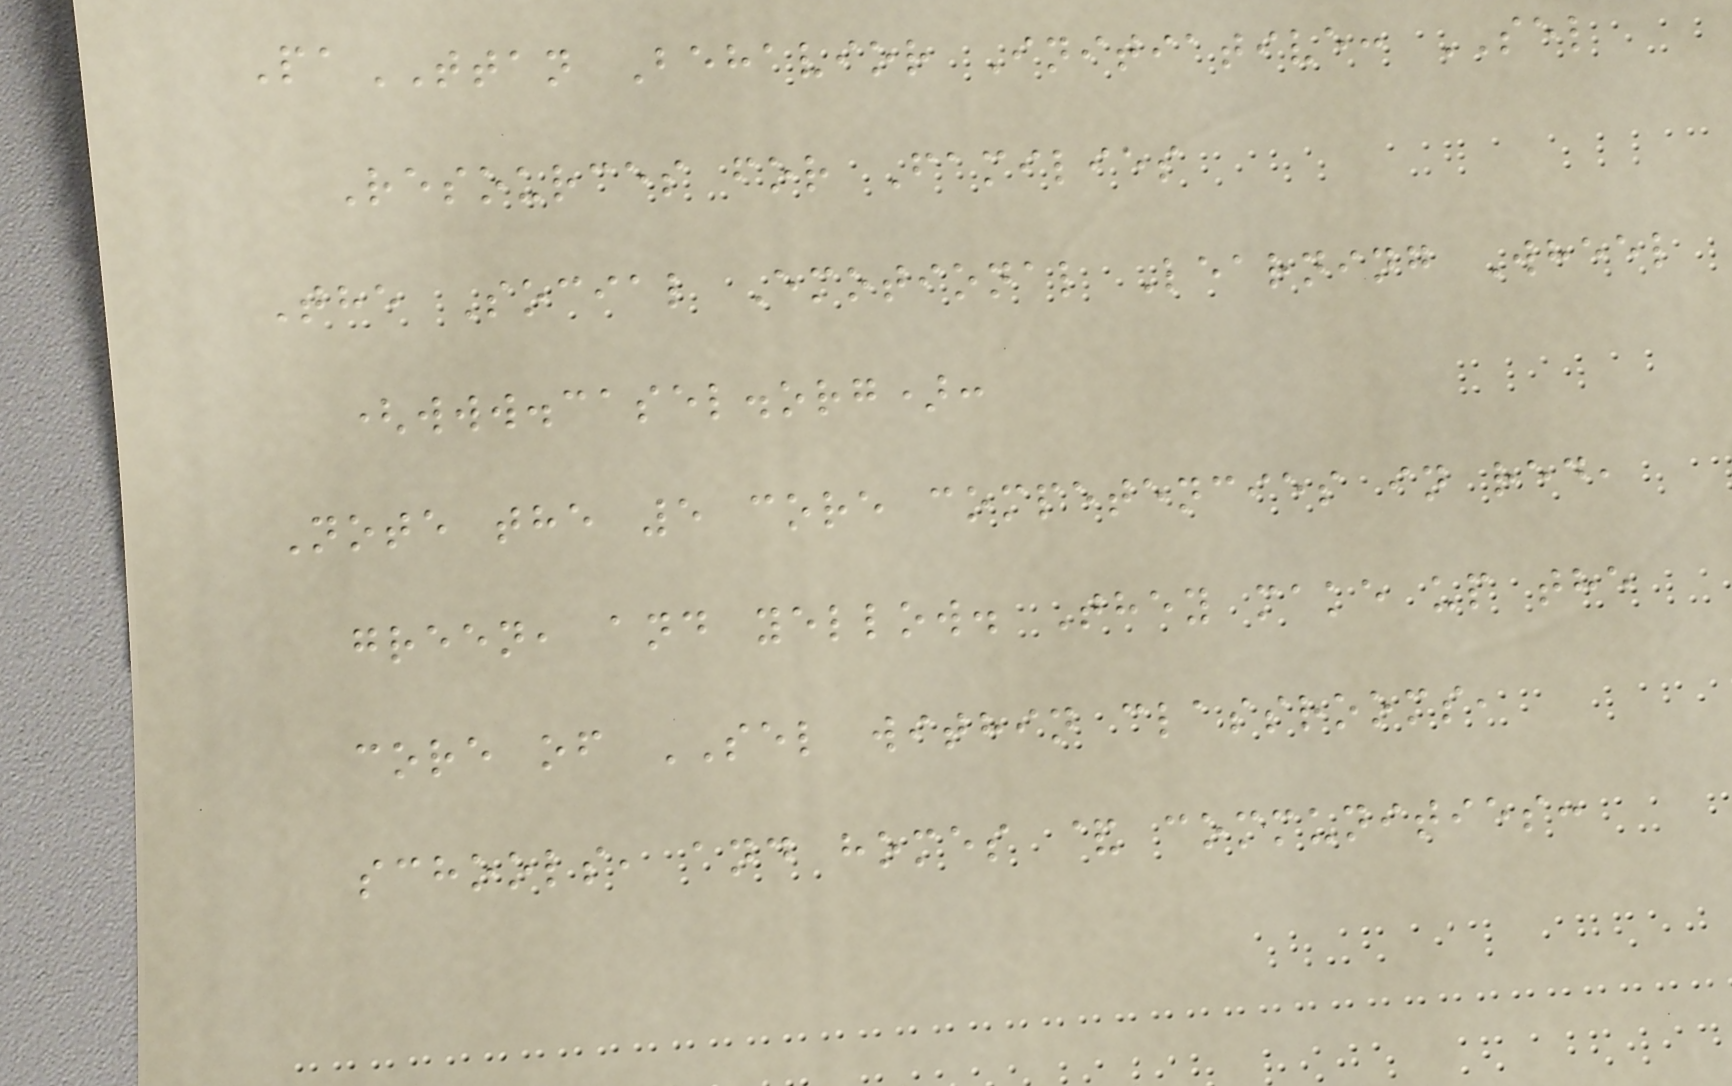PaTTAN Behavior Initiative: SEL
Resources for Families
The Social Emotional Learning Wheel
(www.casel.org):
Note the 5 core competencies in red,
green, and yellow. They make up the
core of SEL within classrooms,
schools, and homes & communities:
